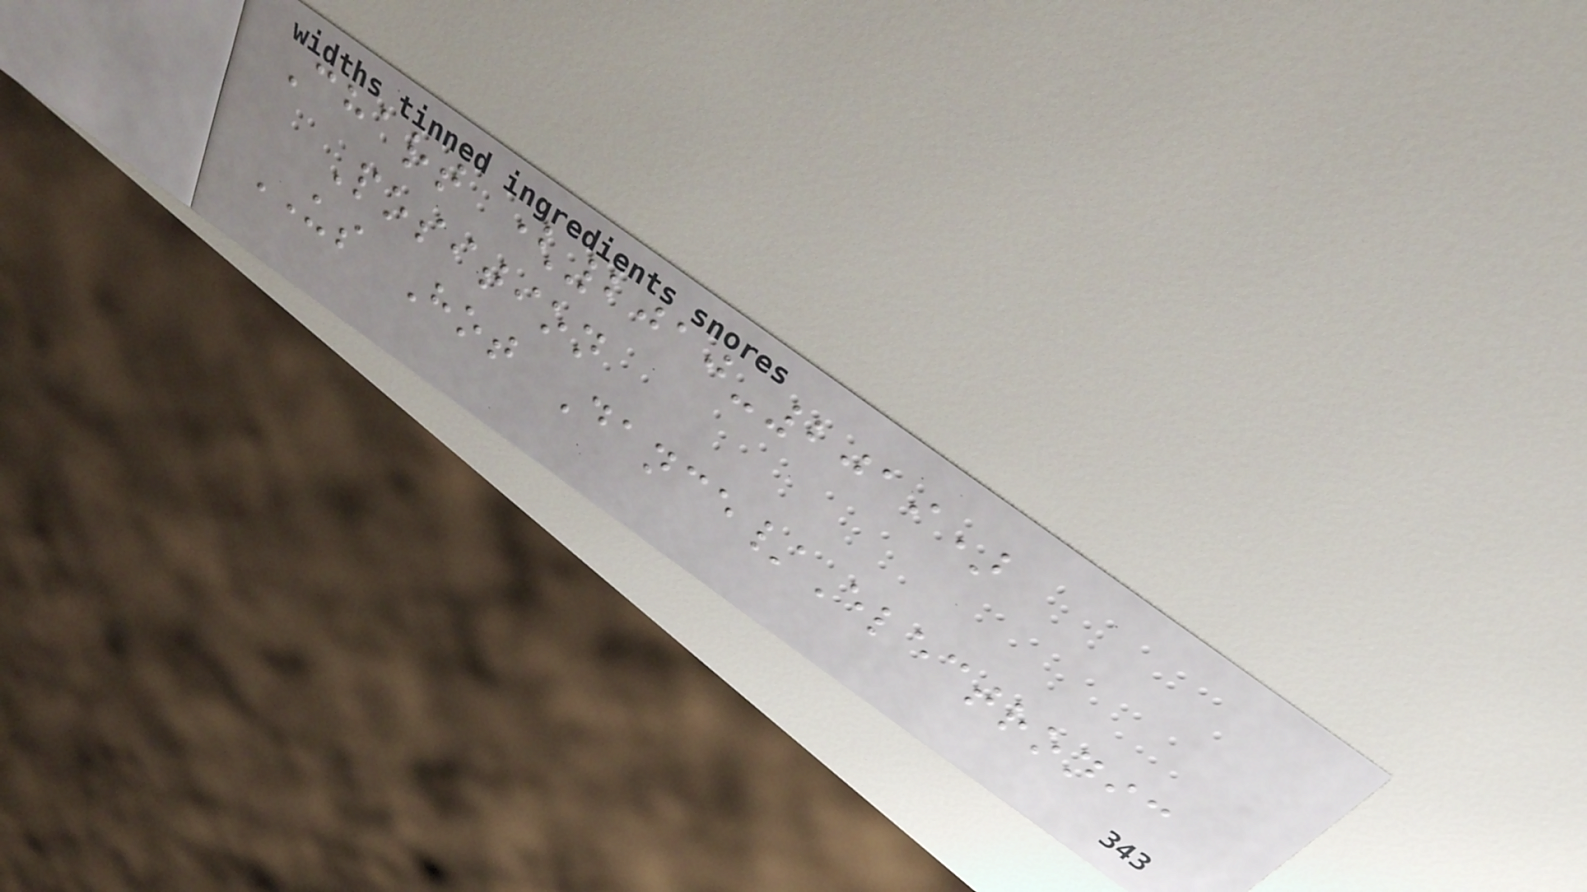Chart (2010-2019)
Position
US Hot Dance/Electronic
